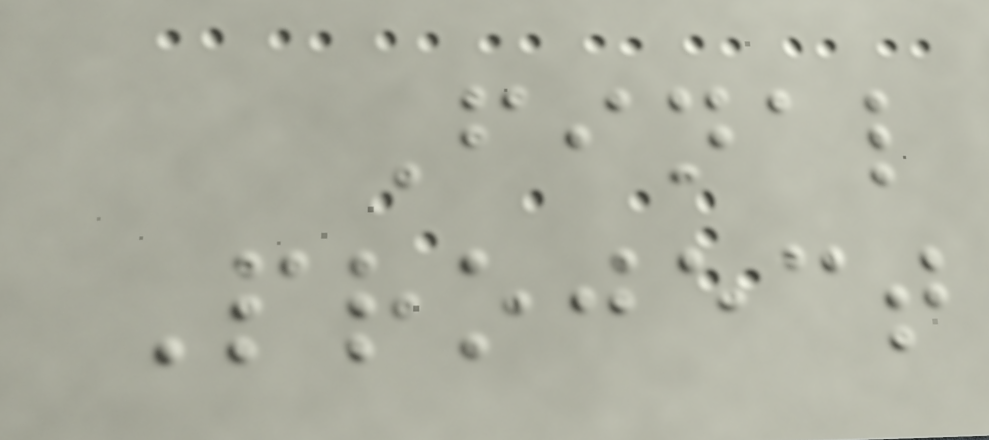Final
Project
